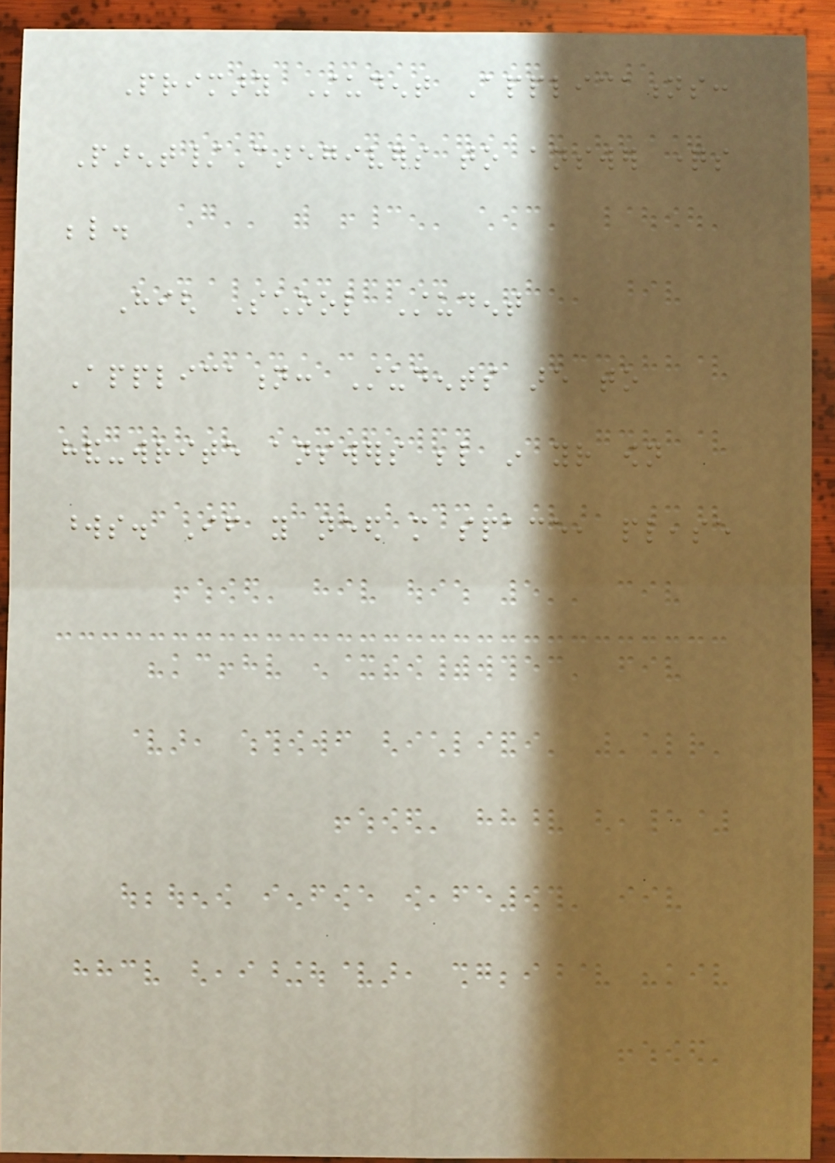Primary Student Applications:
Parent/Caregivers to answer questions
below.
High School Student
Application: Students are to
hand-write answers below in your own
words. If you need more space, please
